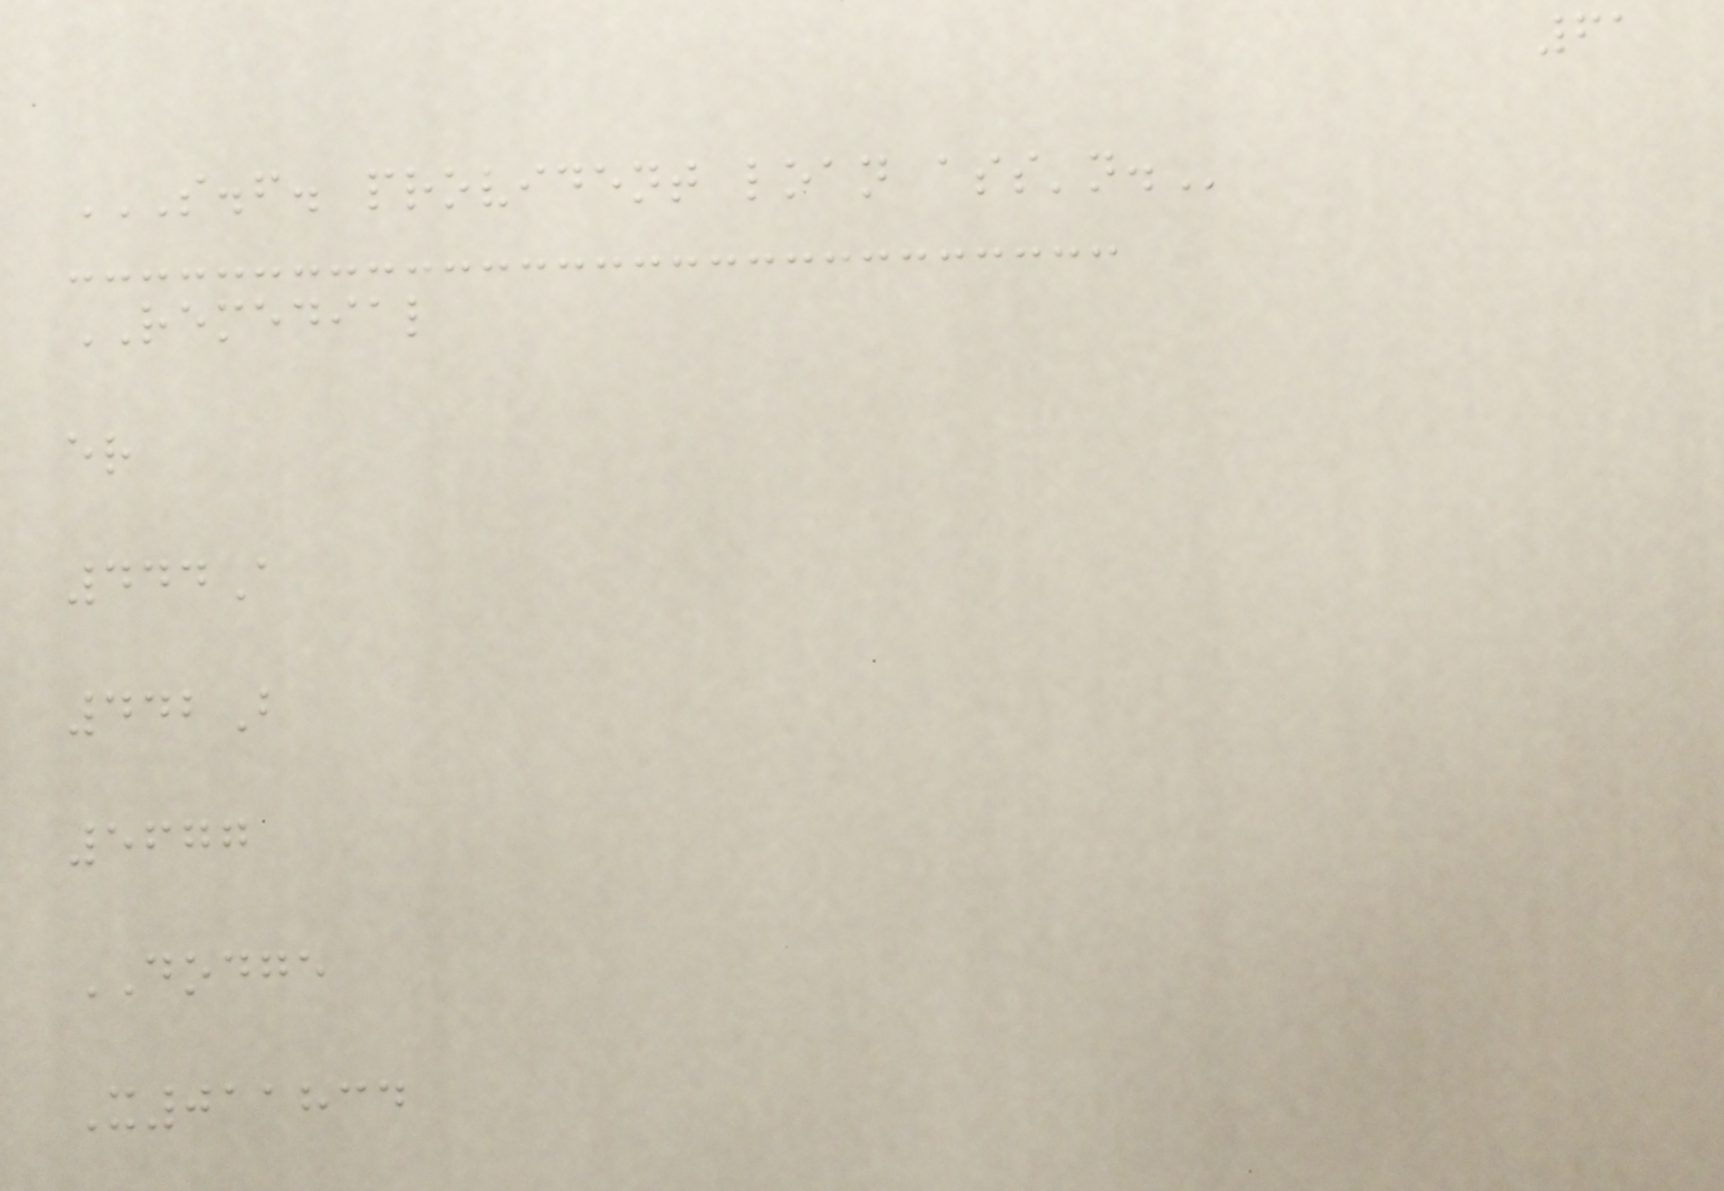61
S.F. PROVIDENT LOAN ASS'N.
REMEDIAL
er
444A
442B
5677
DODGE
X011834
